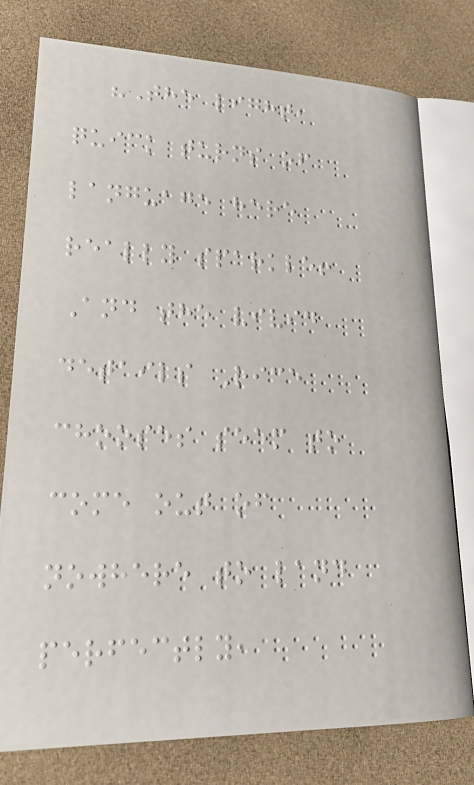"The light,
quick turns of
language here
really sparkle!
And the vivid
details Rice
chooses seem to
come out of
nowhere to land
perfectly,
